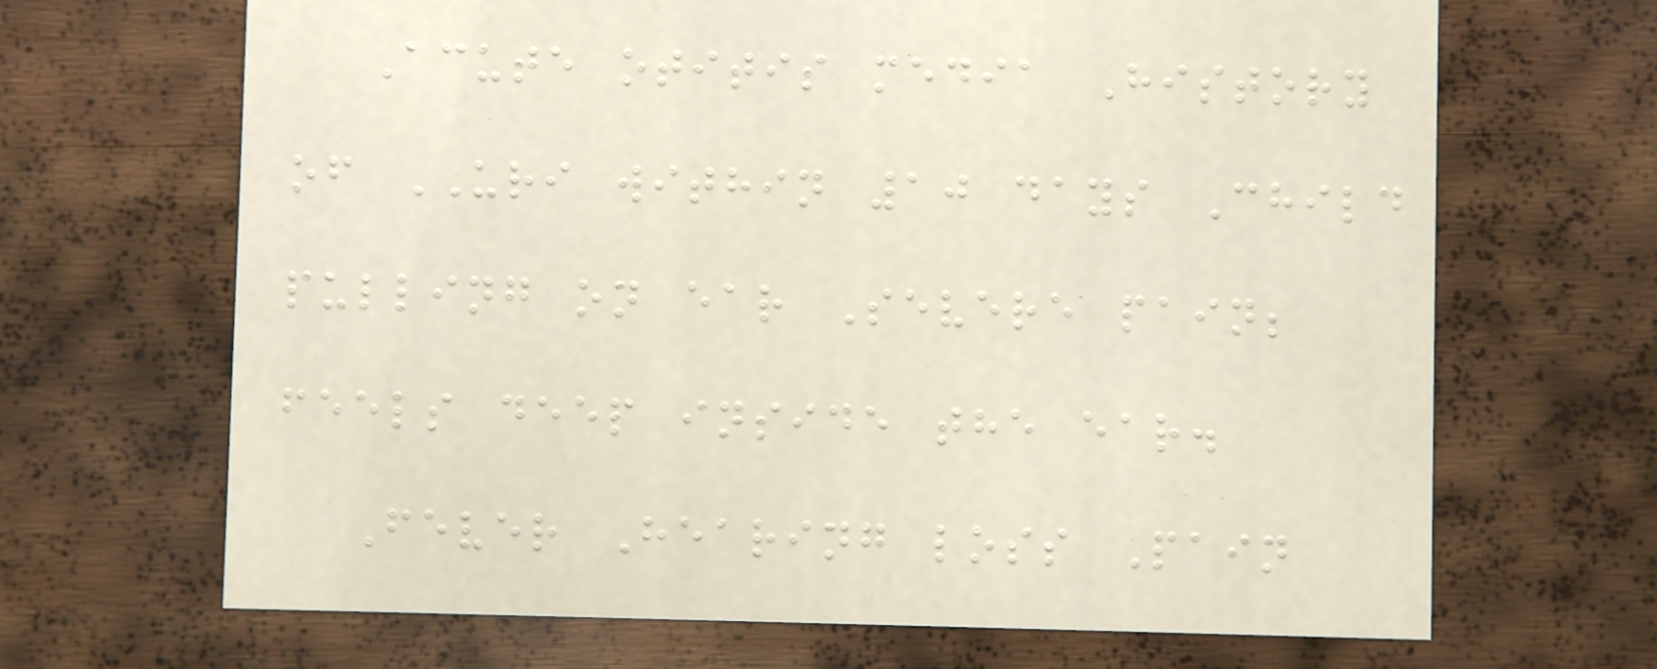Acute otitis media History
of URI within 10 days Child
pulling on ear Severe pain;
feels deep inside the ear.
Fever Hearing loss Pain
